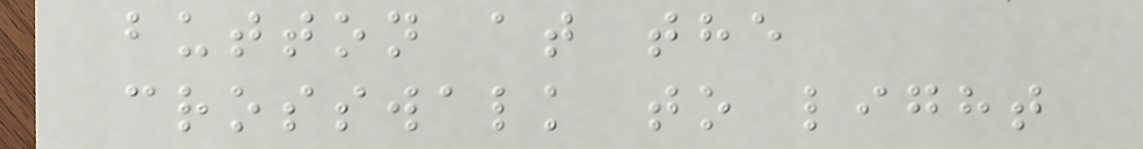button at the
crosswalk to light
